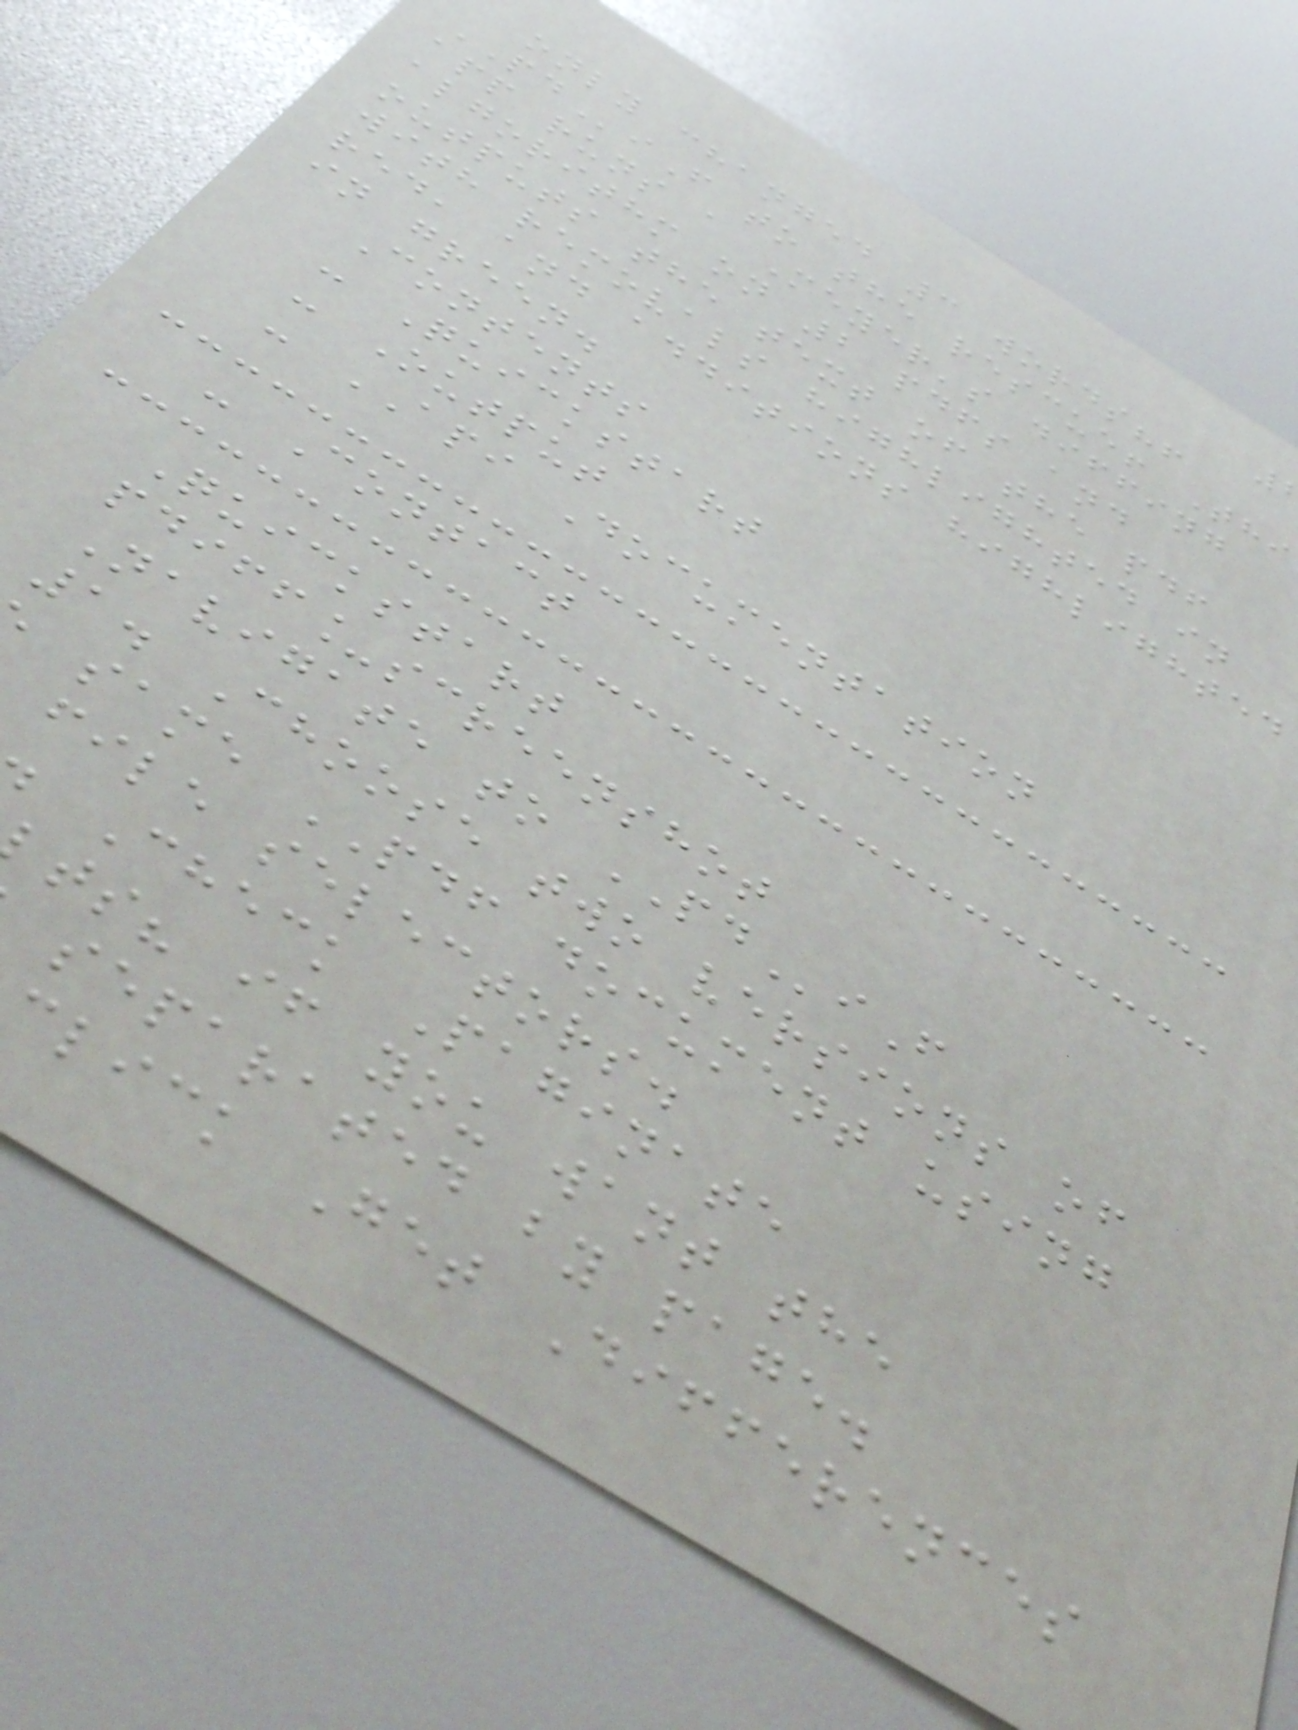only changed 3 words?!
PDiF to the rescue! Thi
app runs a Meyer's diffing
algorithm on 2 pdfs and
outputs the text of the pdf
with removals highlighted in
red, and additions highlighted
in green.
Contents
- Quickstart
- Output
- API Documentation
- Contact
Quickstart
pdiff_screenshot
Navigate to PDiF
1. Choose two versions of
same PDF document using
file selectors.
Check Paginate
ts? if you want the
separated by page.
click Get Differences
